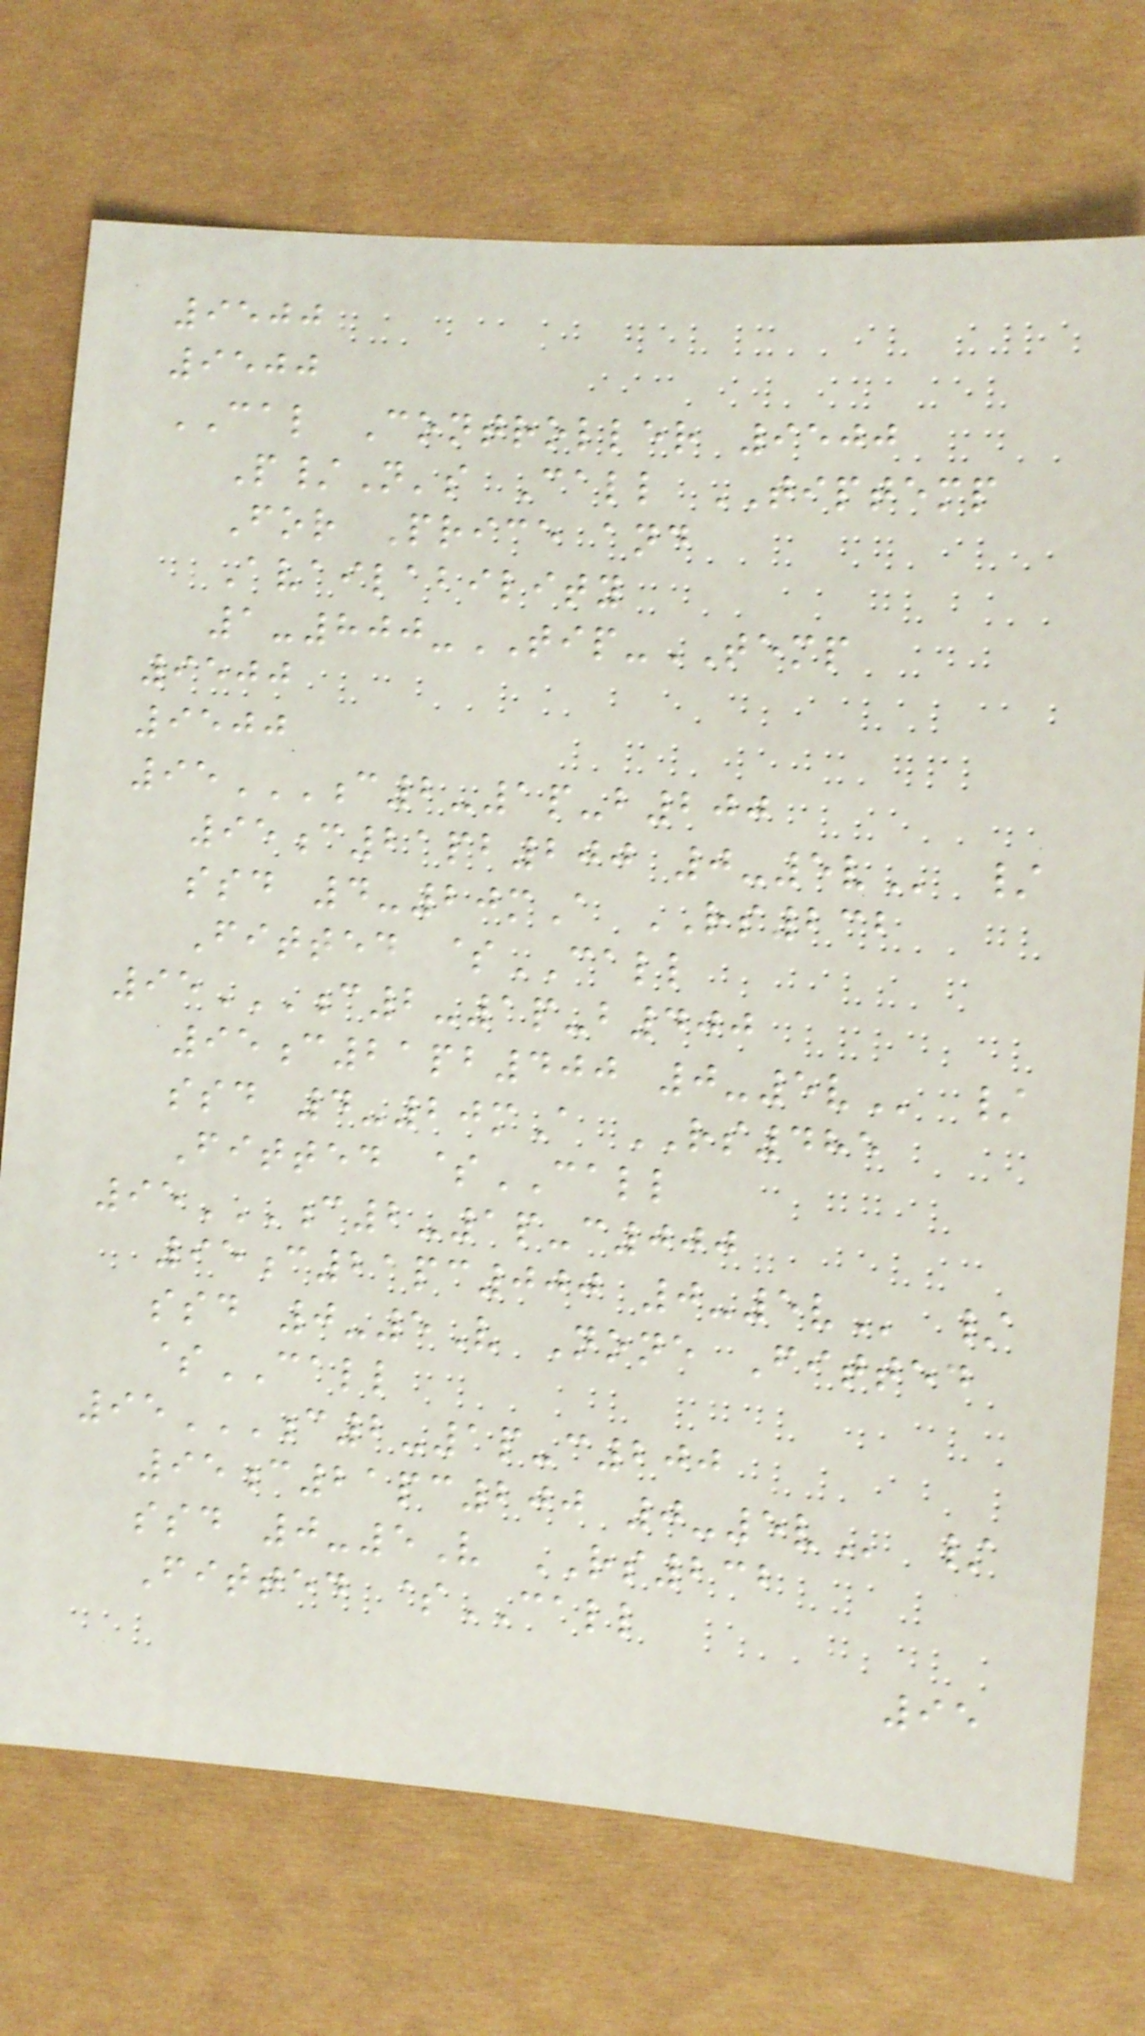9500
9500
CAL Controller 9500
P/N's Call TIPTEMP
For Price and
Availability
1-800-TIP-TEMP
9500
9500
95C2-1P-B200
95C21PB200 0-5V /
ssd 4-20mA RS232
Fitted $CALL
95C2-1P-B400
95C21PB400 0-5V /
ssd 4-20mA RS485
Fitted $CALL
95C2-1P-C000
95C21PC000 0-5V /
ssd 0-5V None Fitted
$CALL
95C2-1P-C200
95C21PC200 0-5V /
ssd 0-5V RS232
Fitted $CALL
95
